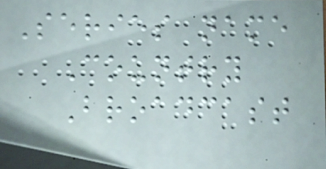Series name
Country
Broadcast
